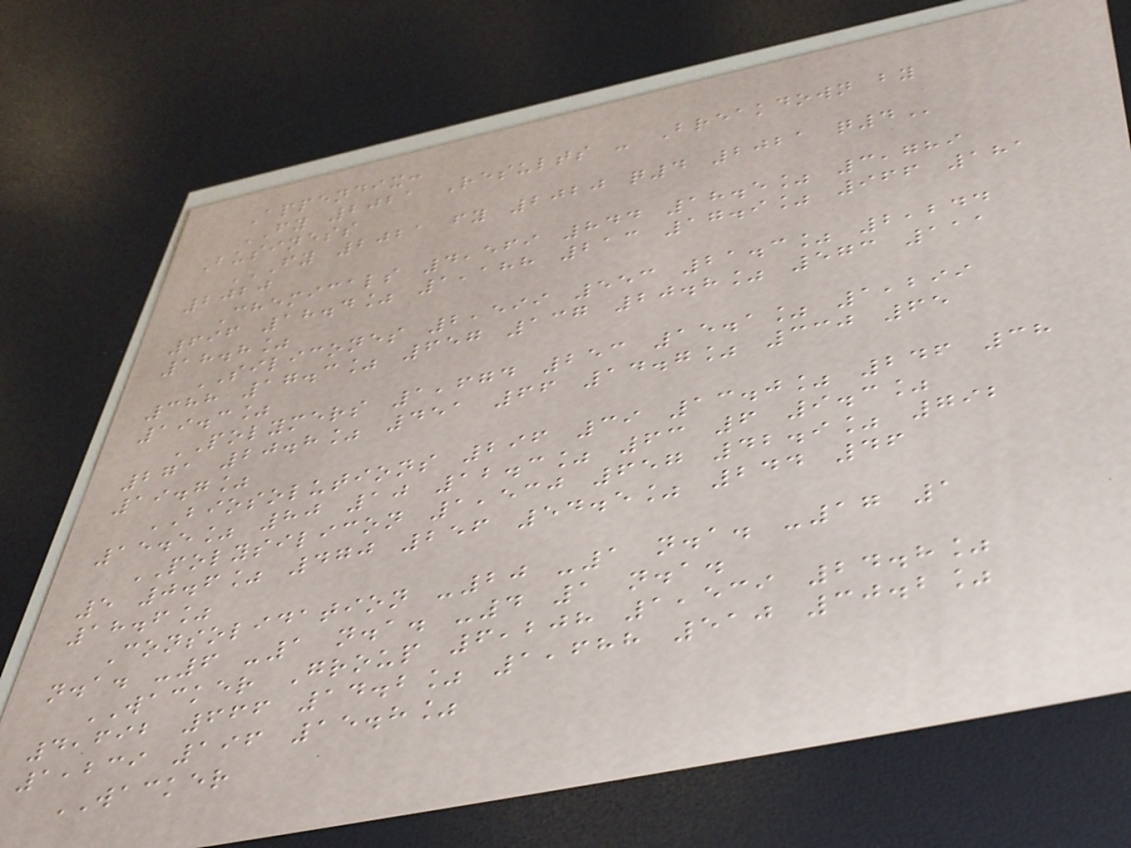Appendix:
FY 2021 Results - Breakdown by
Business
FY 2021 FY 2020 Q4 2021 Q4
2020
Chemicals 4,569 844 18.5% 3,789
696 18.4% 1,188 213 17.9% 966 181
18.8%
SILICONES 2,599 553 21.3% 2,244
388 17.3% 657 137 20.8% 573 111
19.3%
POLYMERS 1,674 253 15.1% 1,299
271 20.8% 451 66 14.7% 330 65
19.7%
BIOSOLUTIONS 296 39 13.0% 246 38
15.5% 80 10 12.3% 63 6 9.3%
POLYSILICON 1,530 657 42.9% 792
5 0.6% 470 256 54.5% 244 46
18.6%
Consolidation -20 -1 n.a. -17 1
n.a. -6 -1 n.a. -4 1 n.a.
WACKER Group 6,208 1,539 24.8%
4,692 666 14.2% 1,688 510 30.2%
1,239 196 15.8%
WACKER
